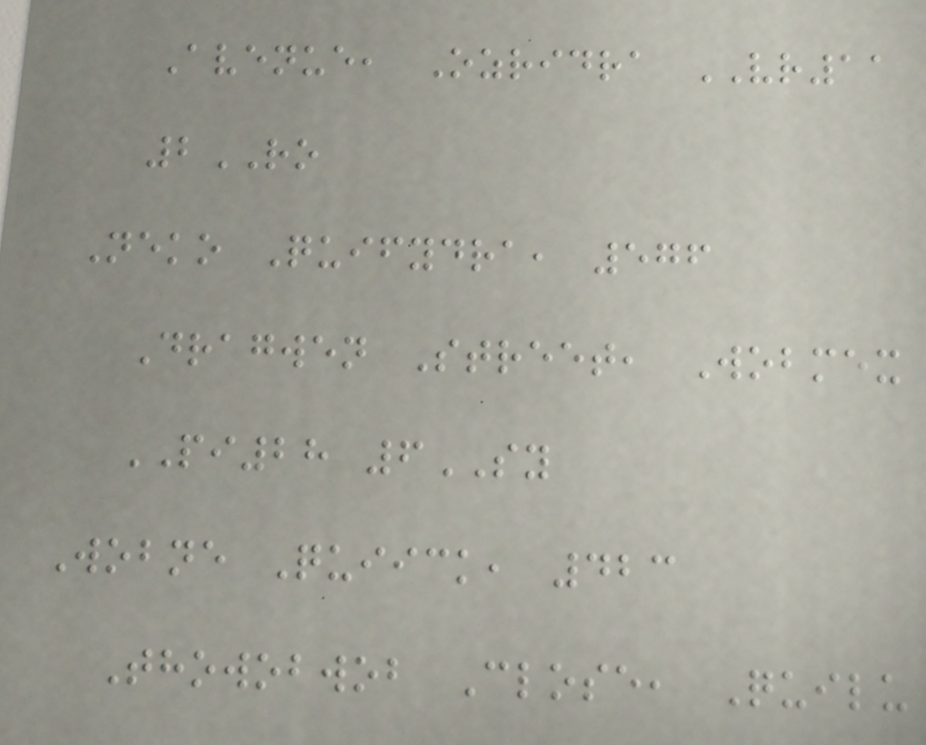Avenue, Ozridra VR11
2RO
Neko Quifydra, 576
Dragwen Street, Wobmex
PI28 6SY
Wobne Quiick, 423
Thowobwob Close, Quilu
